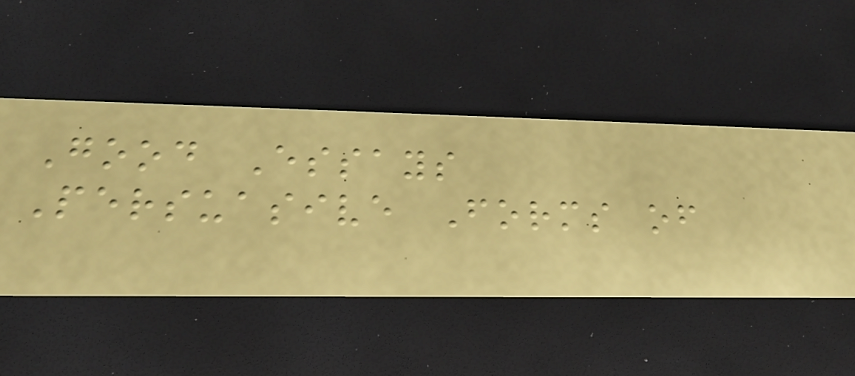Good Essays
Persuasive Forms of
